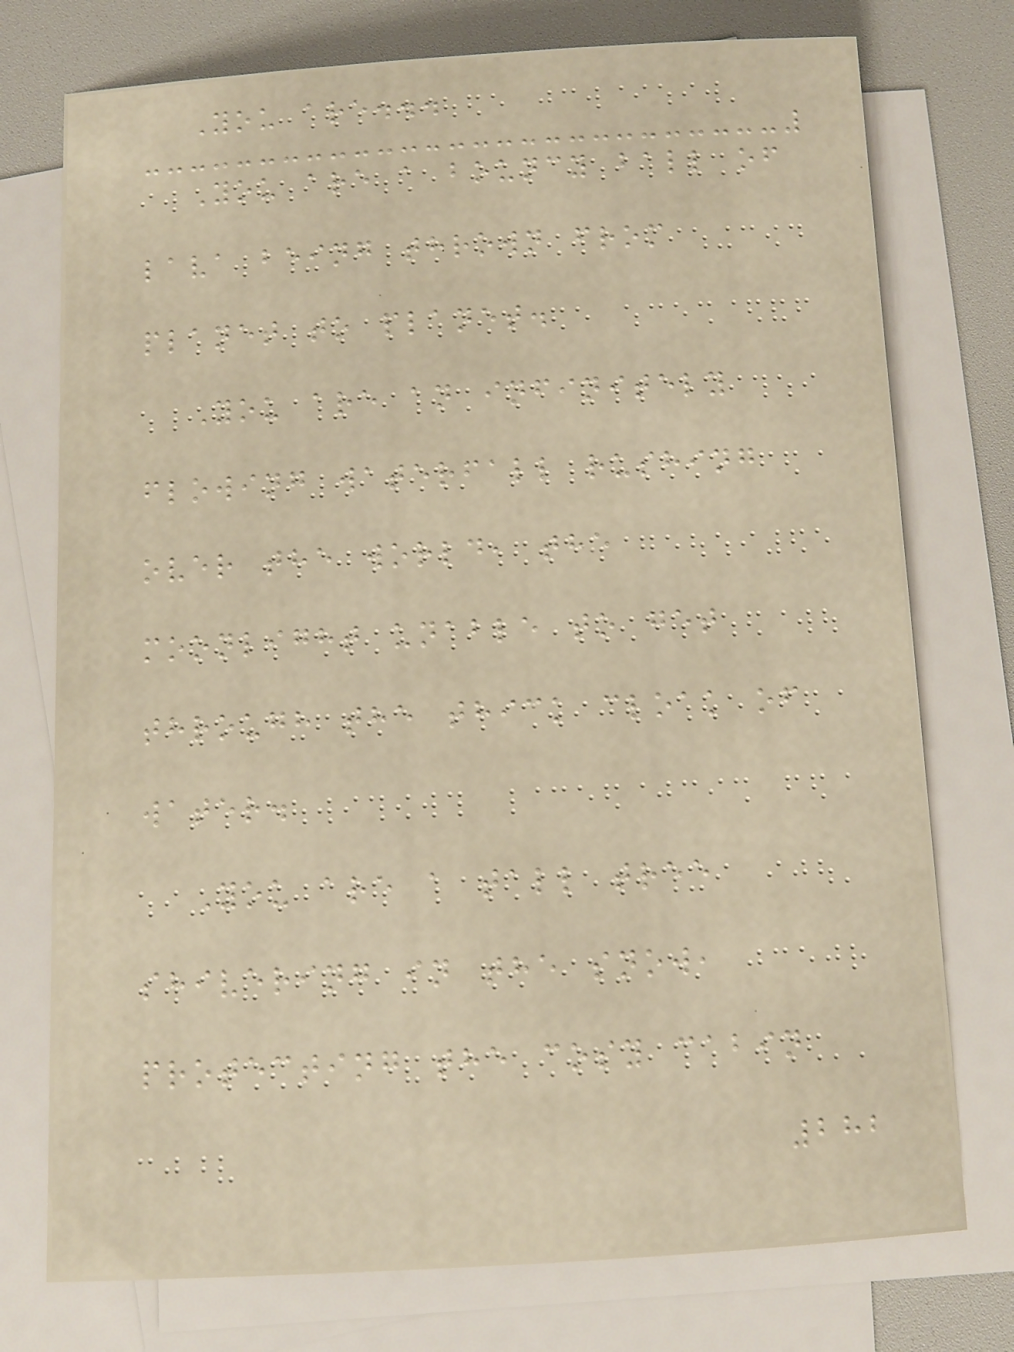You are...
You are a bouncy ball of
lava being thrown from
planet to planet.
You are an infinitely
flowing waterfall rushing
over the world, the
moonlight unable to get
through the thick cloak of
water.
You are a tall tree
shivering in the snow,
protecting the cosy cabin
282
